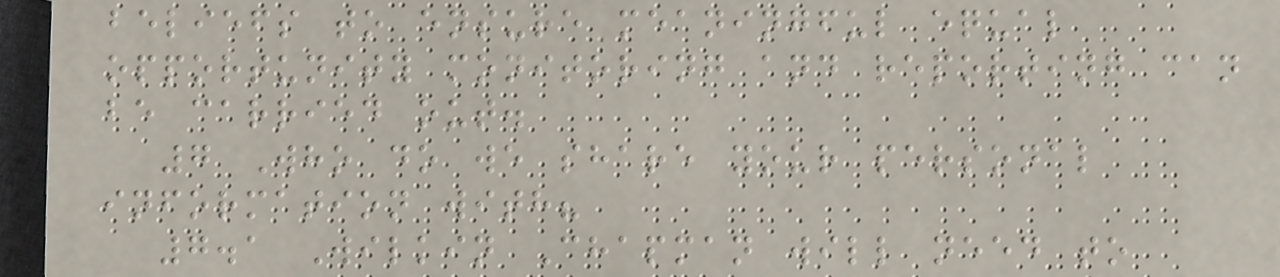beliefs to ensure meaningful equal
opportunity monitoring and reporting can
be carried out.
7 Who do we share your personal
information with?
7.1 Wilkin Chapman will need to
